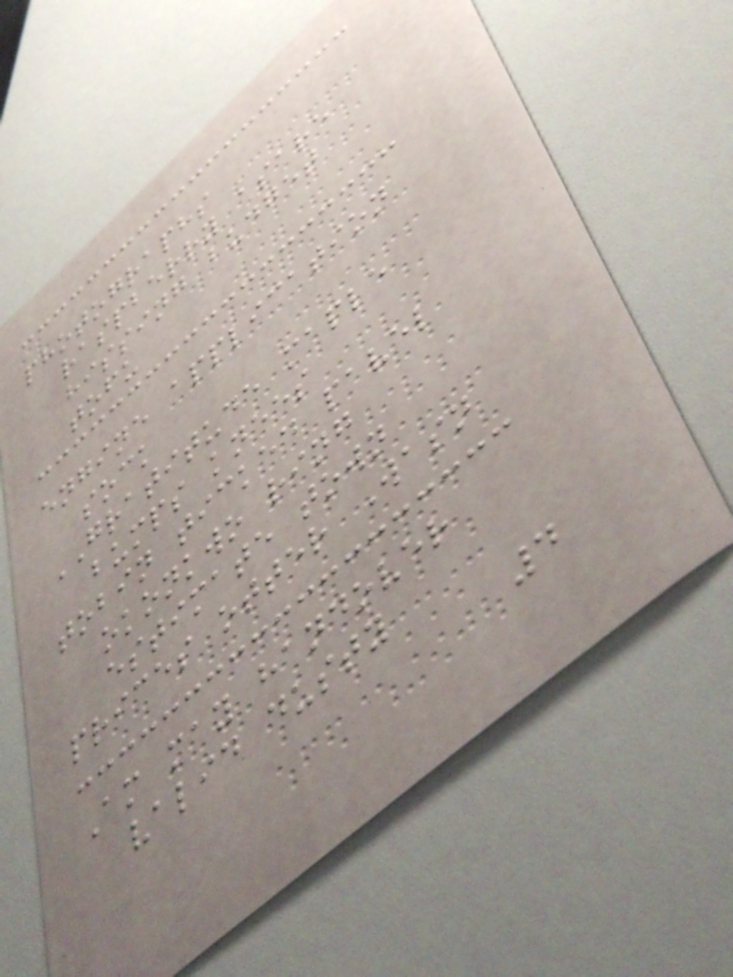photographs
raspberry asare
hissing budget
tofu
engine application
sock
GRATITUDE maple
bumps knees
tobin ticked pavel
okonkwo ring
estimate town
prices otter Wasn
Am may handover
valid dusty
4
